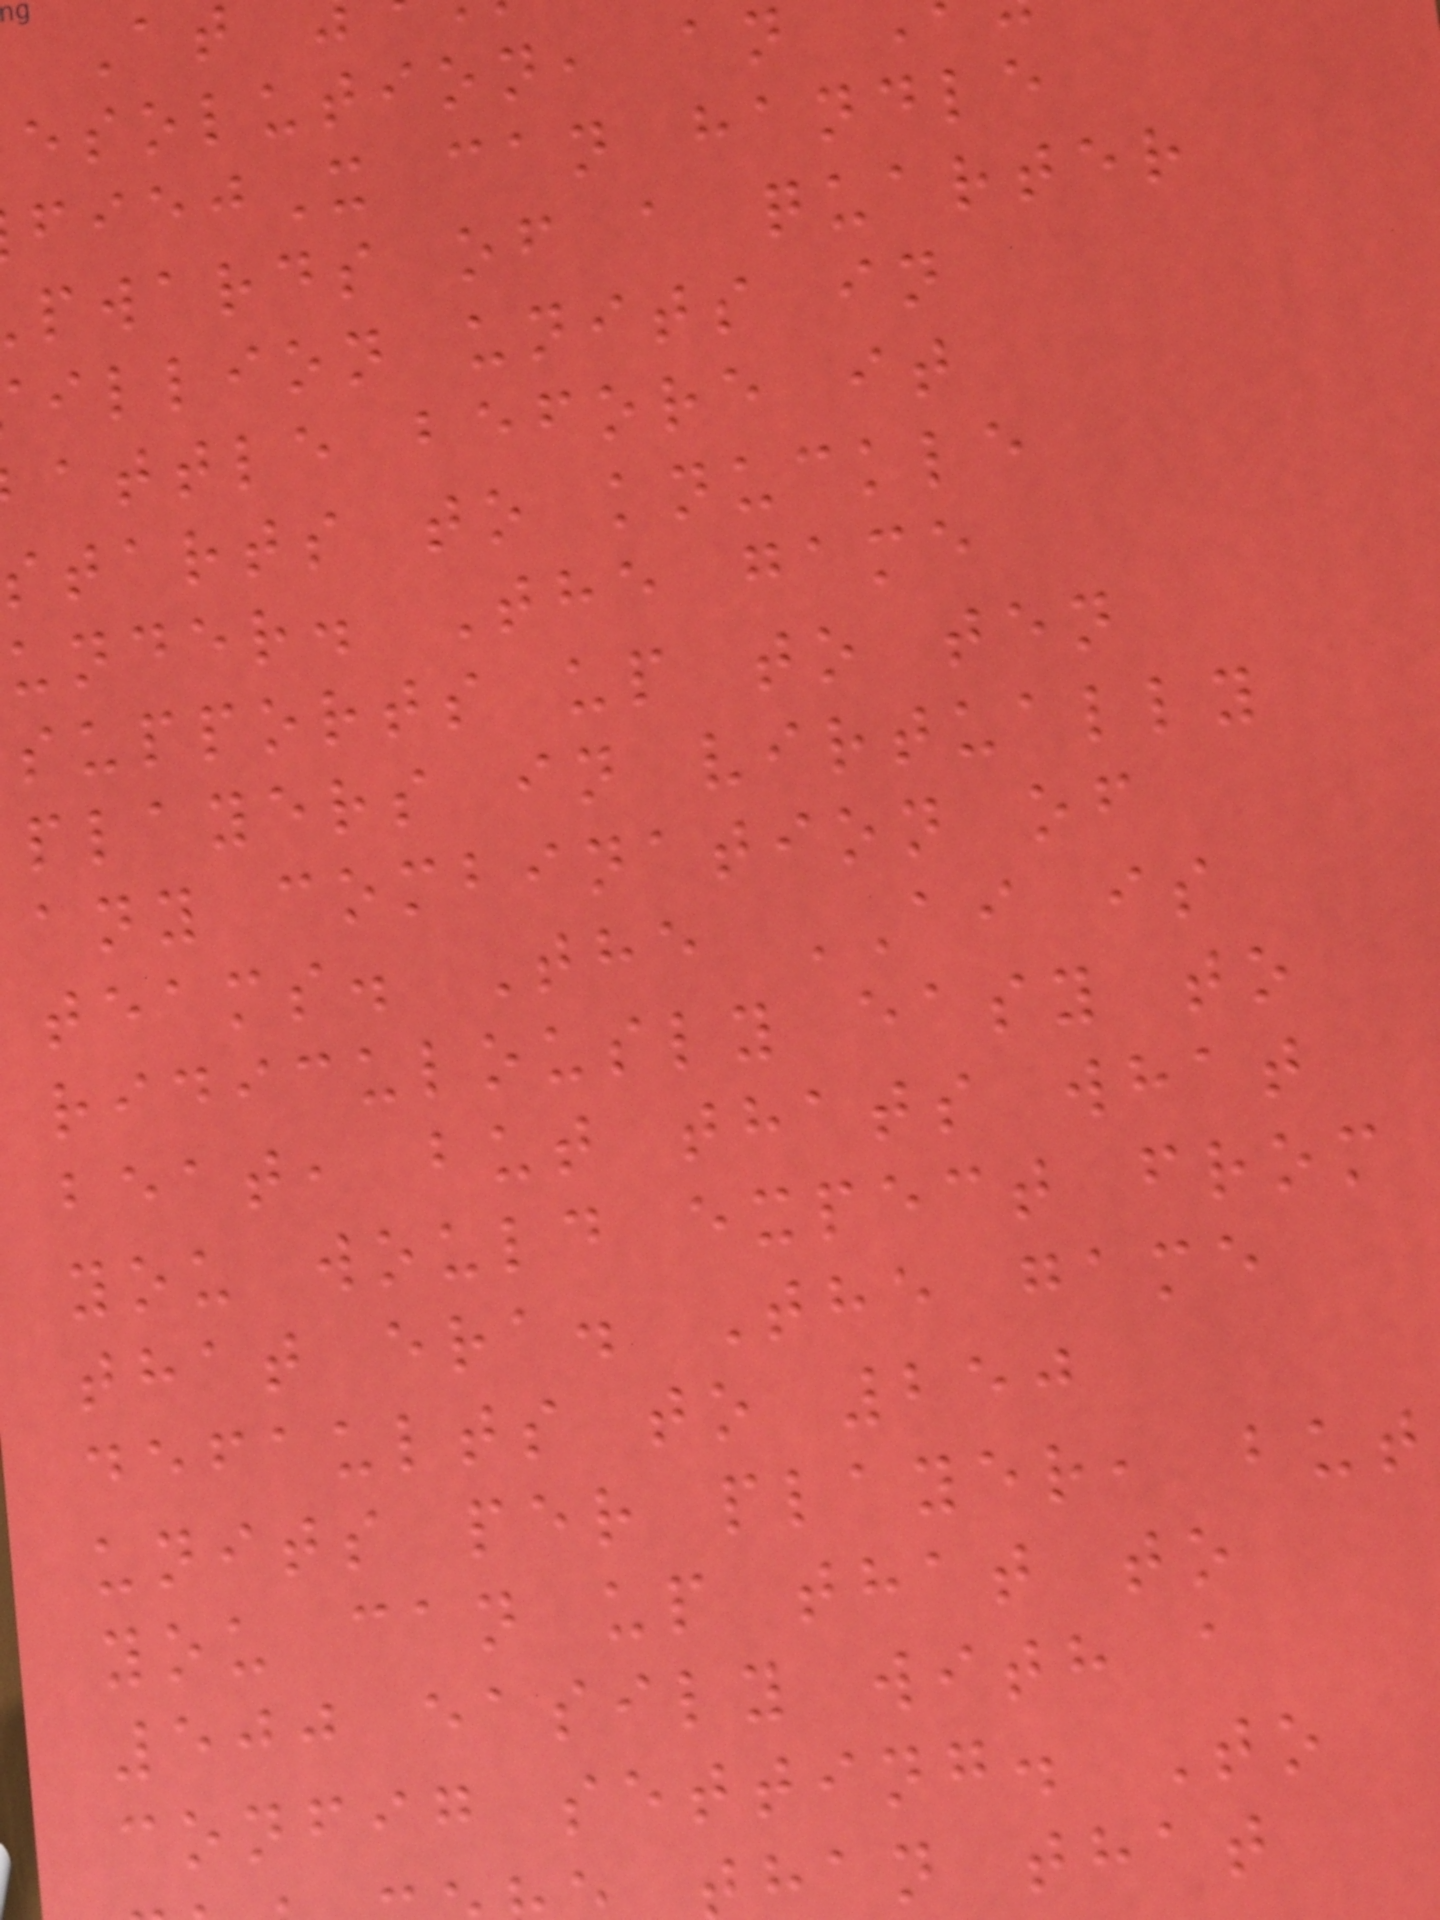esolution, an
X can handle
pwards of a quarter
illion units in
attle before it
starts to knuckle
under. The game
supports up to ten
players in virtually
any combination of
teams. The AI is
ridiculously easy to
beat, but thats what
you would expect from
that era. The game
defaults to 250
units per player, but
you can up that to
500 easily with a
config setting. To
han that
